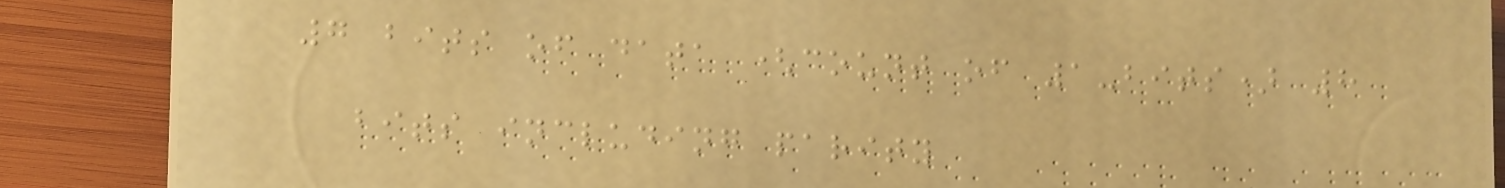7 bits of data (count of 1-bits) 8
bits including parity
